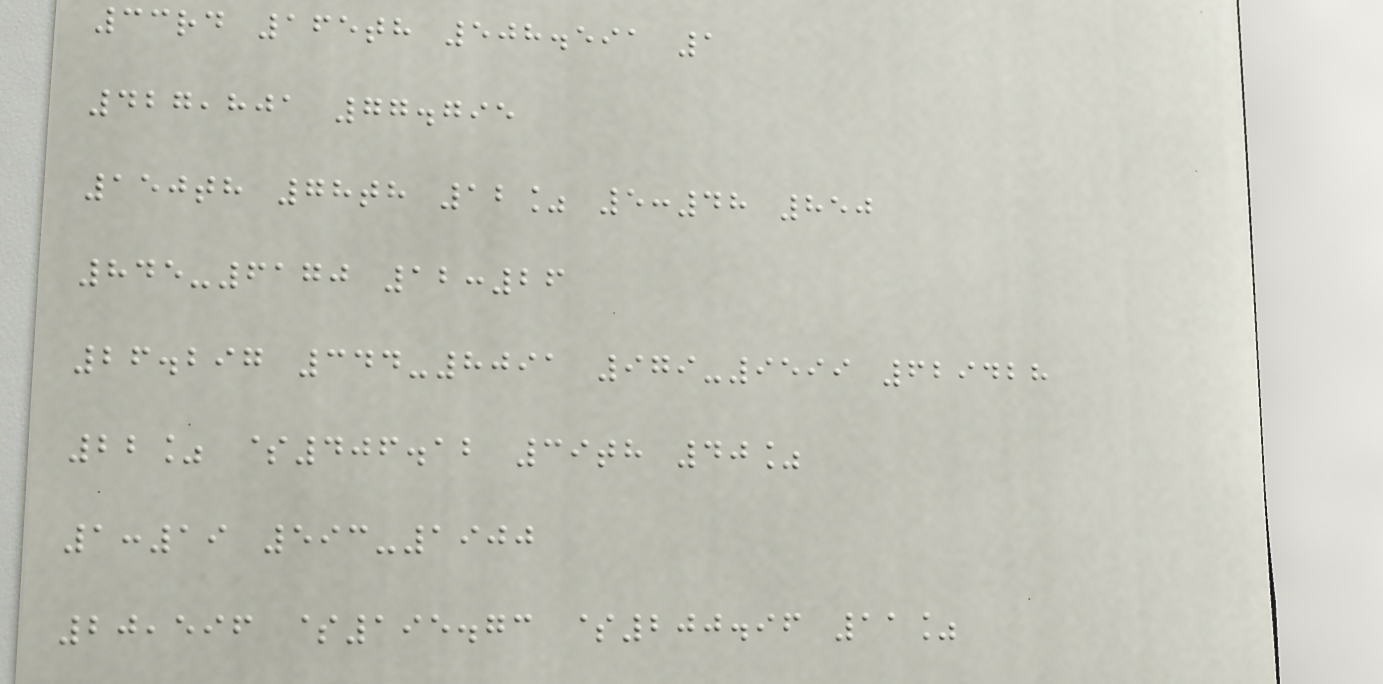33rd 165th 508.591 1
427,801 77.795
150th 78th 12% 5:48 850
845-6170 12:26
26.297 344-8091 979-9599 629428
22% $406.12 39th 40%
1:19 593-1900
20,596 $195.73 $200.96 11%
